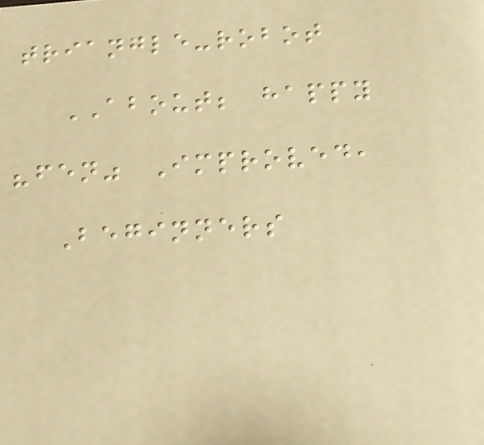triangle-robot
ABOUT; happy
"fen" Improved,
Beginners
